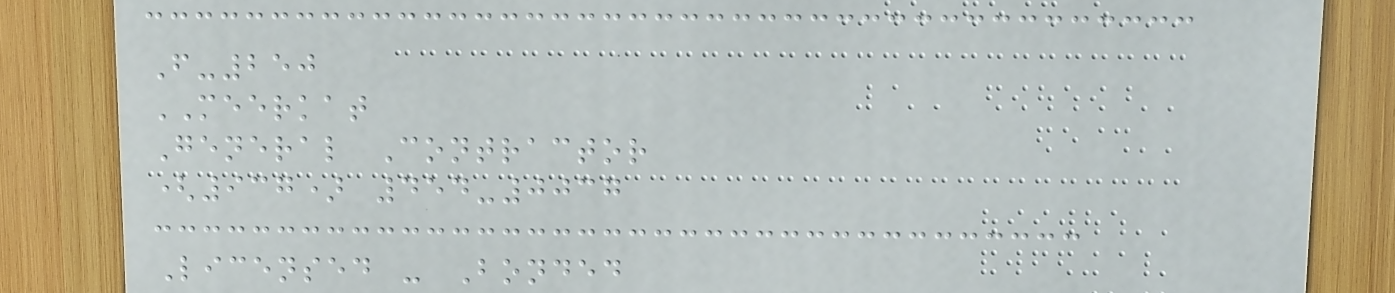F-250
MEERKAT
General Contractor
(937) 454-0037
Licensed - Bonded
